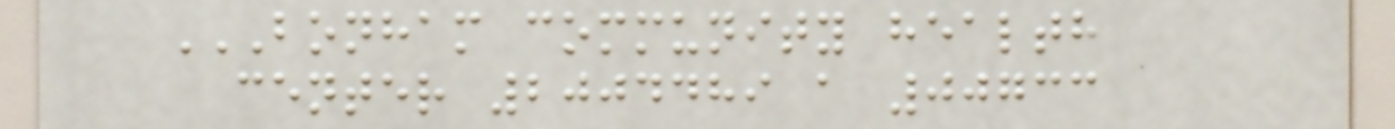BONHAM COMMUNITY HEALTH
CENTER 2004489 A 00733
